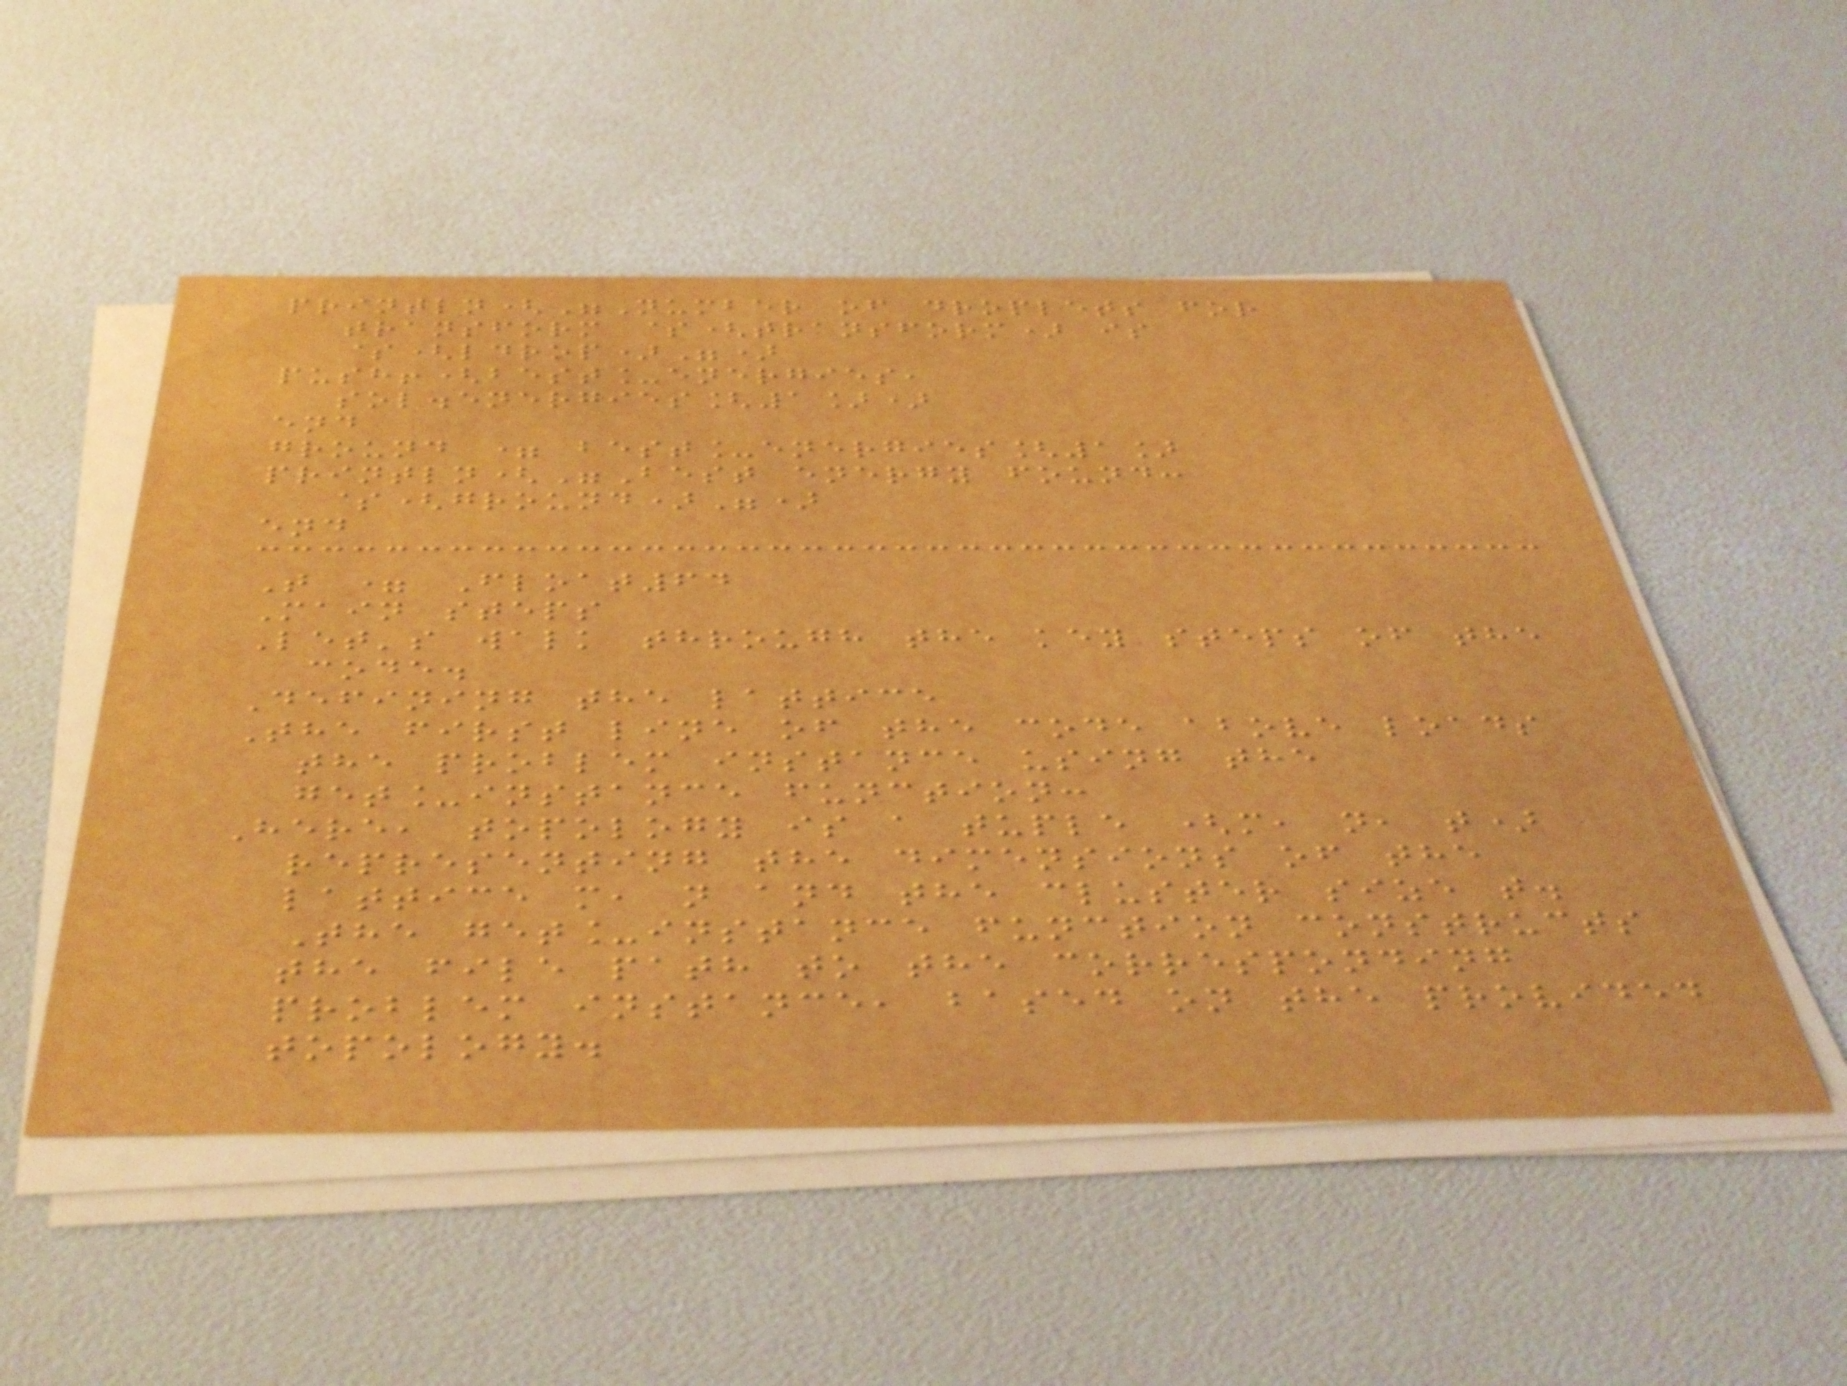println("Number of droplets for
transform $(transform) is
$(ldrop)")
push!(best_energies,
sol.energies[1])
end
ground = best_energies[1]
println("Best energy found:
$(ground)")
end
T = Float64
Main steps
Let's walk through the key steps of the
code.
Defining the lattice
The first line of the code above loads
the problem instance using the
get_instance function:
Here, topology is a tuple (m, n, t)
representing the dimensions of the
lattice m, n and the cluster size t.
The get_instance function constructs
the file path to the corresponding
problem instance, based on the provided
topology.
